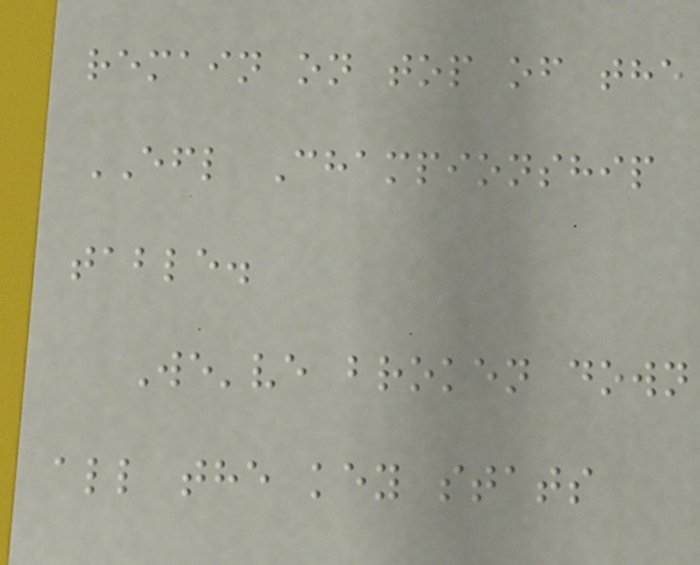remain on top of the
EFL Championship
table.
We've broken down
all the key stats
